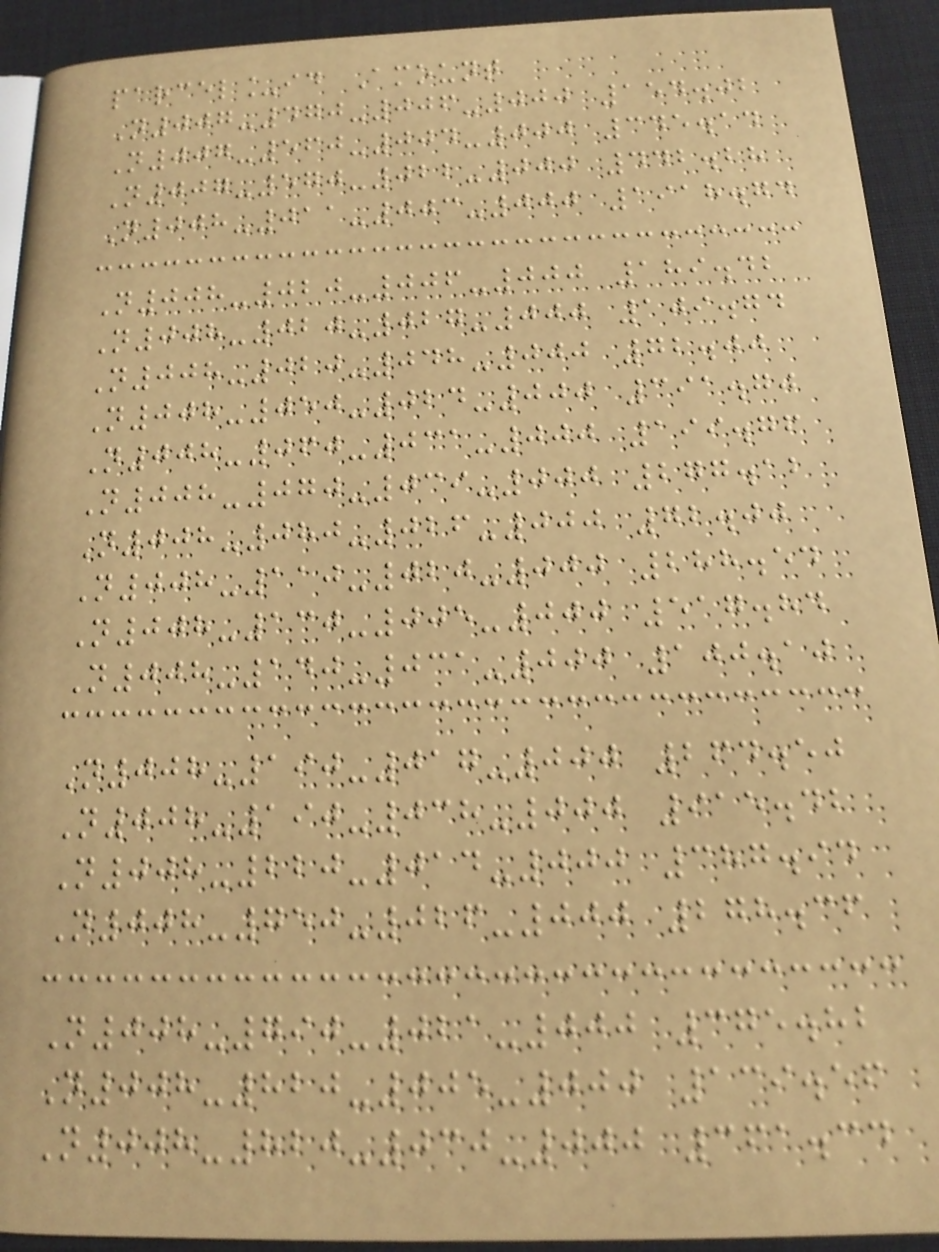parcel_id Amount
N007-470-006-000 154.02
N007-560-004-000 345.14
N007-570-022-000 442.28
N008-011-003-000 1918.74
N008-020-006-000 189.42
N008-020-027-000 109.74
N008-020-048-000 72.00
N008-050-024-000 391.70
N008-060-031-000 199.76
N008-070-039-000 277.12
N008-080-026-000 72.00
N008-110-020-000 288.54
N008-130-005-000 517.84
N008-140-031-000 100.10
N008-190-017-000 264.50
N008-190-038-000 915.42
N008-220-014-000 387.94
N008-750-026-000 278.36
N008-790-021-000 375.82
N008-820-005-000 139.56
N008-820-030-000 361.34
